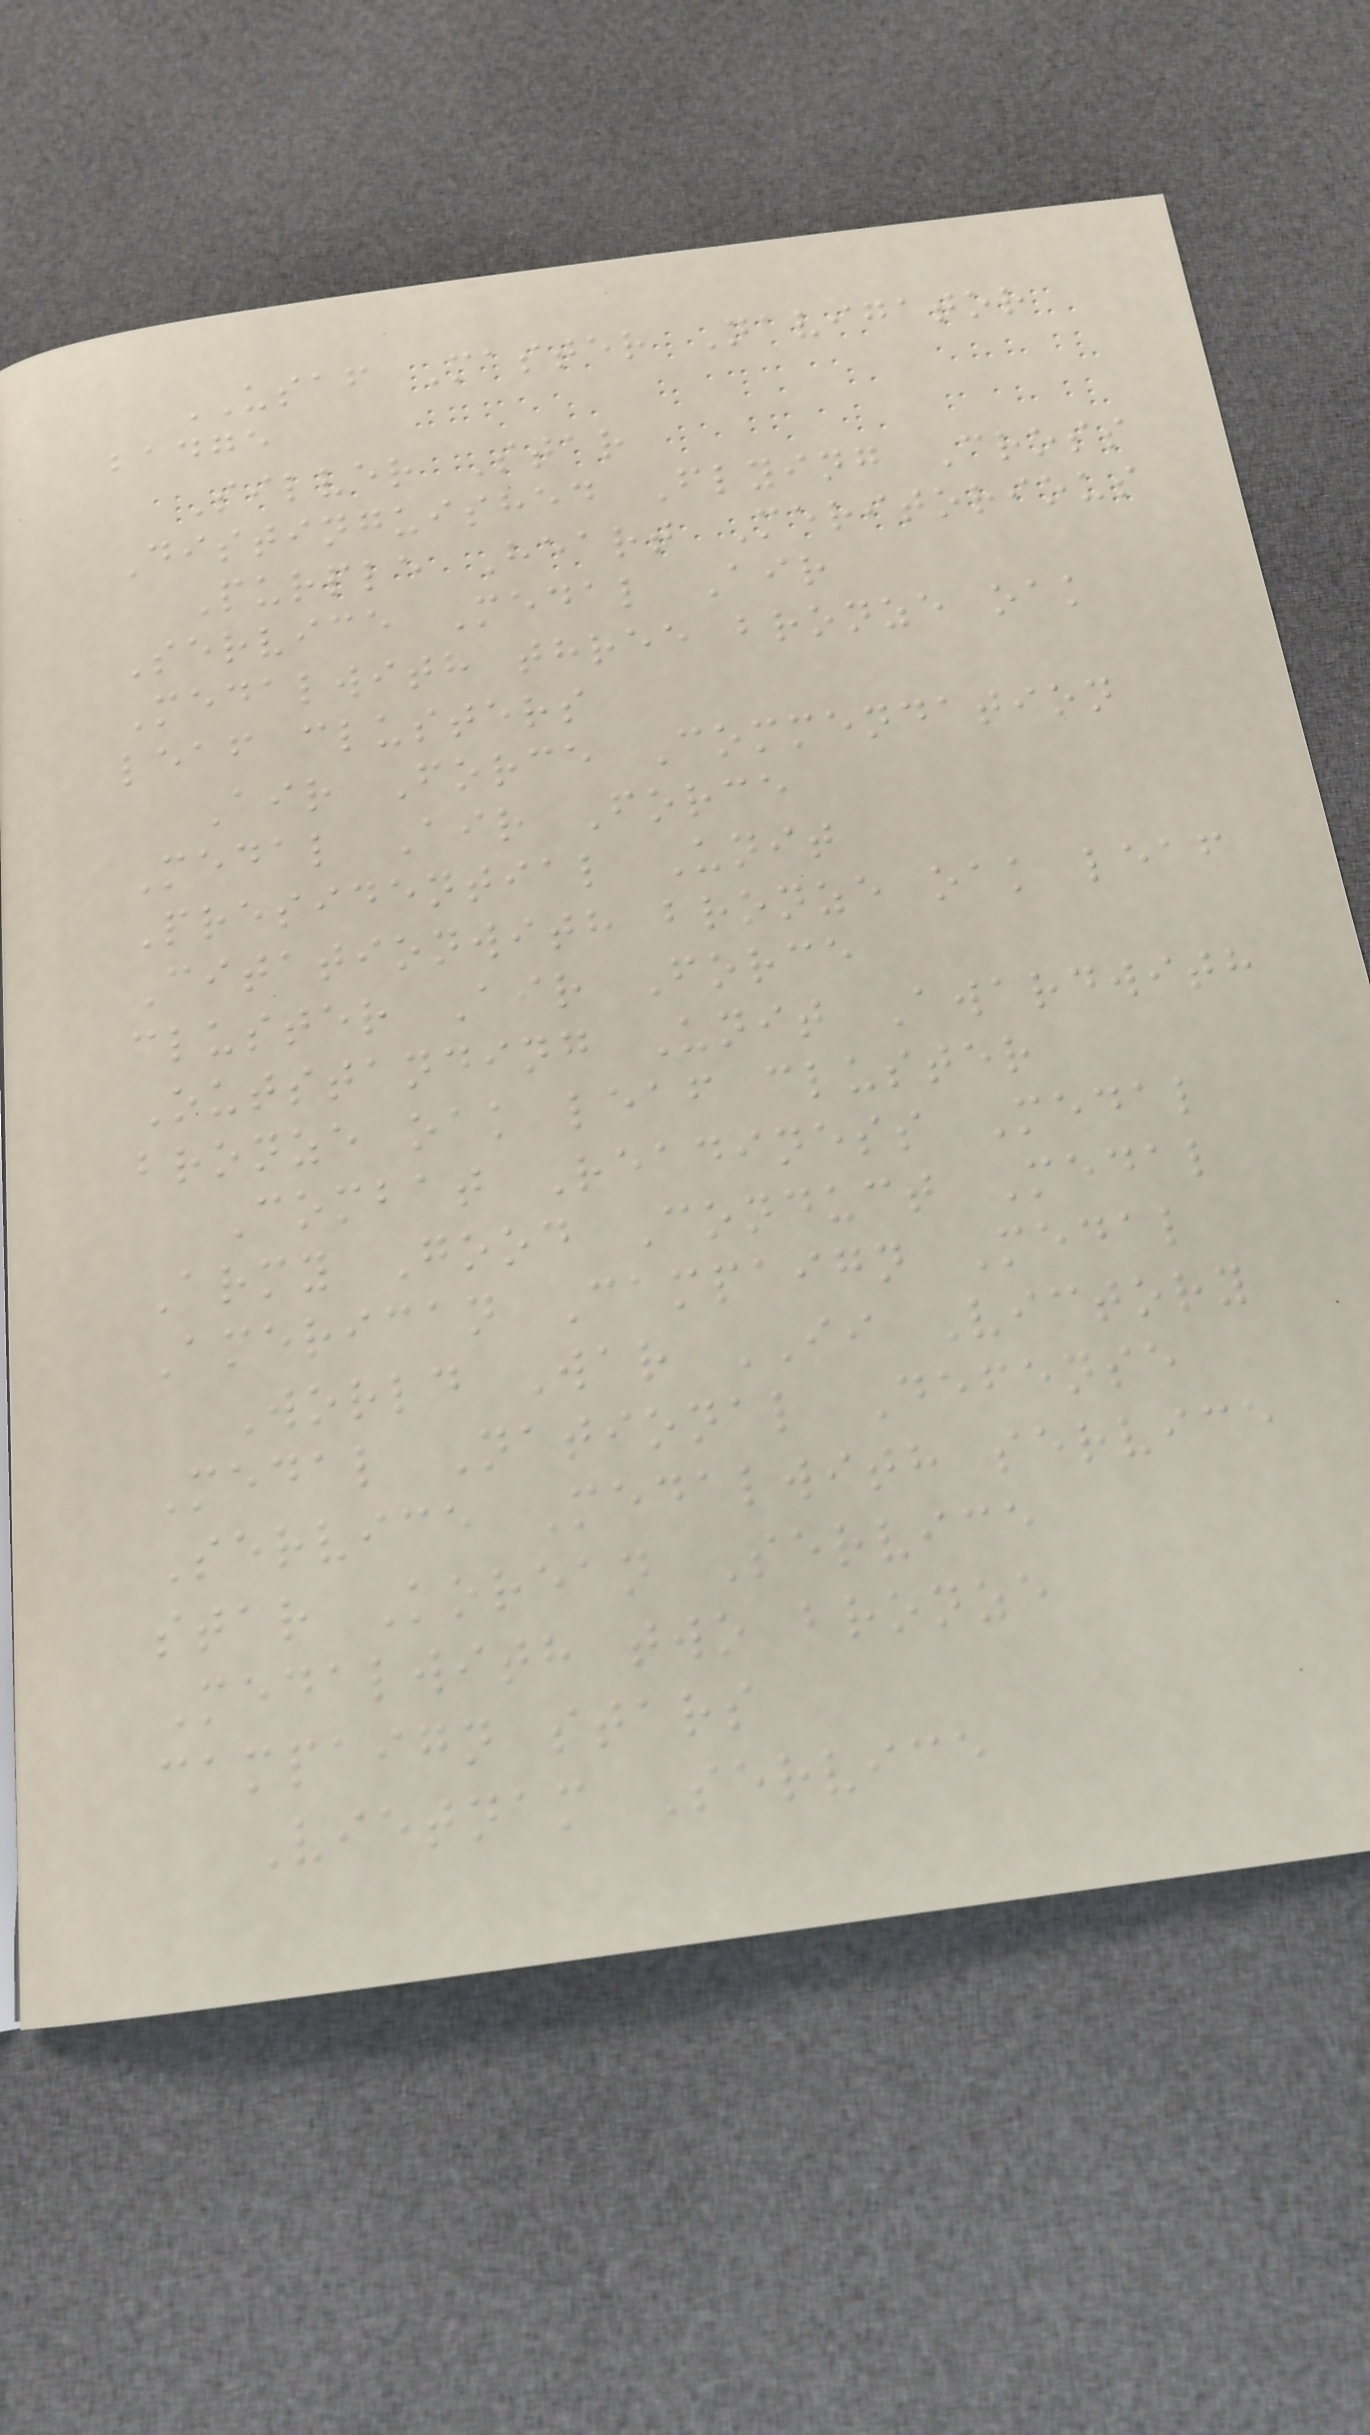USAF Master Navigator
badge
Silver Star
Distinguished Flying Cross
Purple Heart Meritorious
Service Medal Air
Medalwith three bronze oak
leaf clusters
Air Force Commendation
Medal Air Force
Presidential Unit
Citationwith bronze oak leaf
cluster Air Force
Outstanding Unit Awardwith
bronze oak leaf cluster
Combat Readiness Medal
Army Good Conduct Medal
American Campaign Medal
World War II Victory
Medal National Defense
Service Medalwith service
star Korean Service
Medalwith two bronze
campaign stars
Vietnam Service
